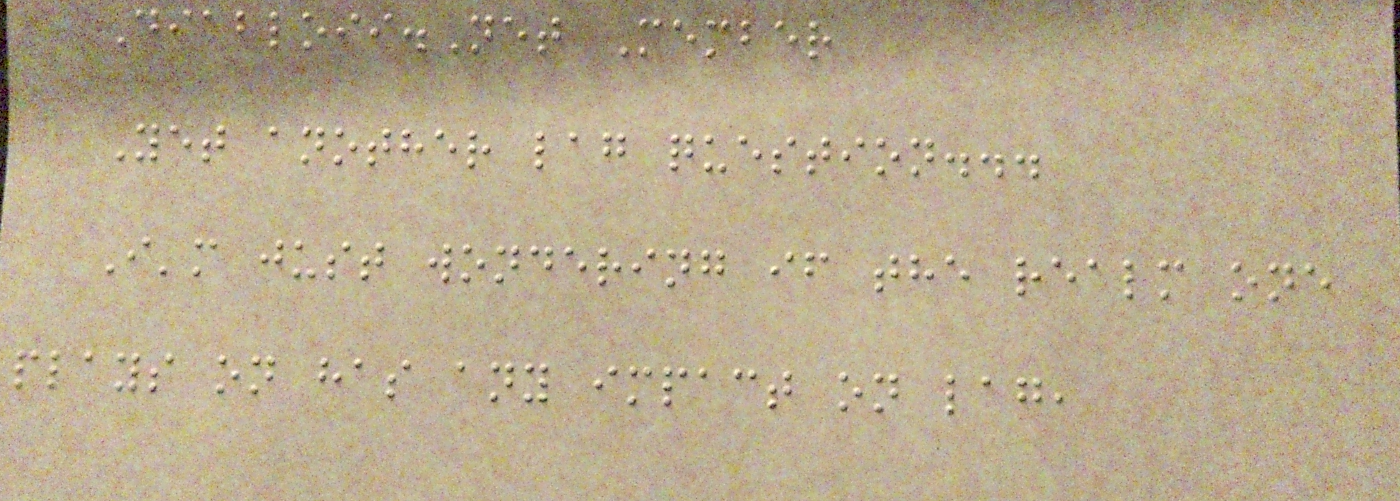Diabloii.Net Member
Yet another lag question...
I'm just wondering if the realm one
plays on has any impact on lag,
